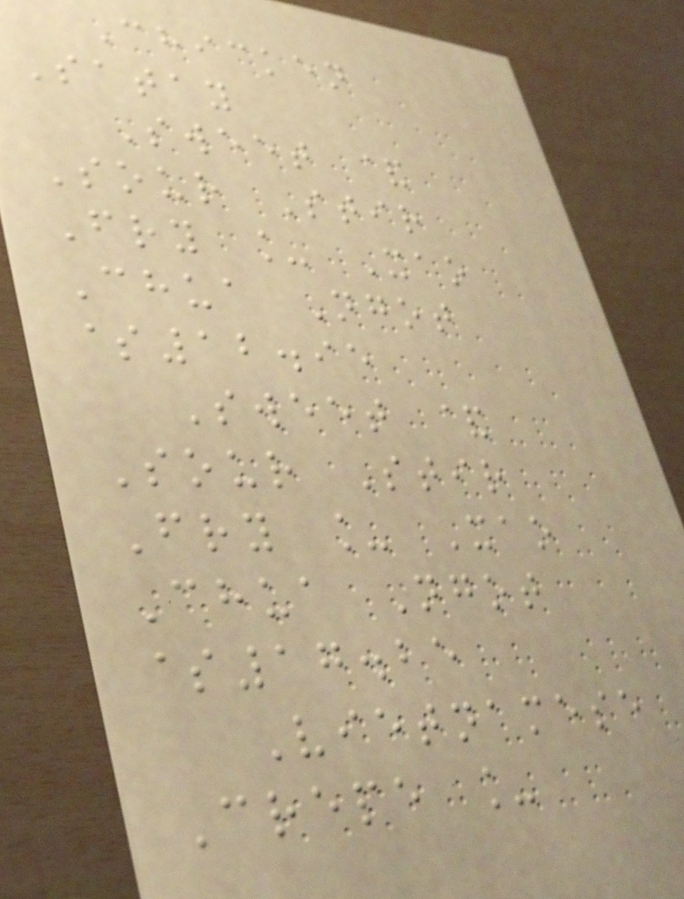Chicken
Satay
Sweet &
Sour Stir
Fry _ Xao
Chua Ngot
$12.95
Sweet &
Sour Stir
Fry _ Xao
Chua Ngot
$17.25
Vietnamese
Crepe _
